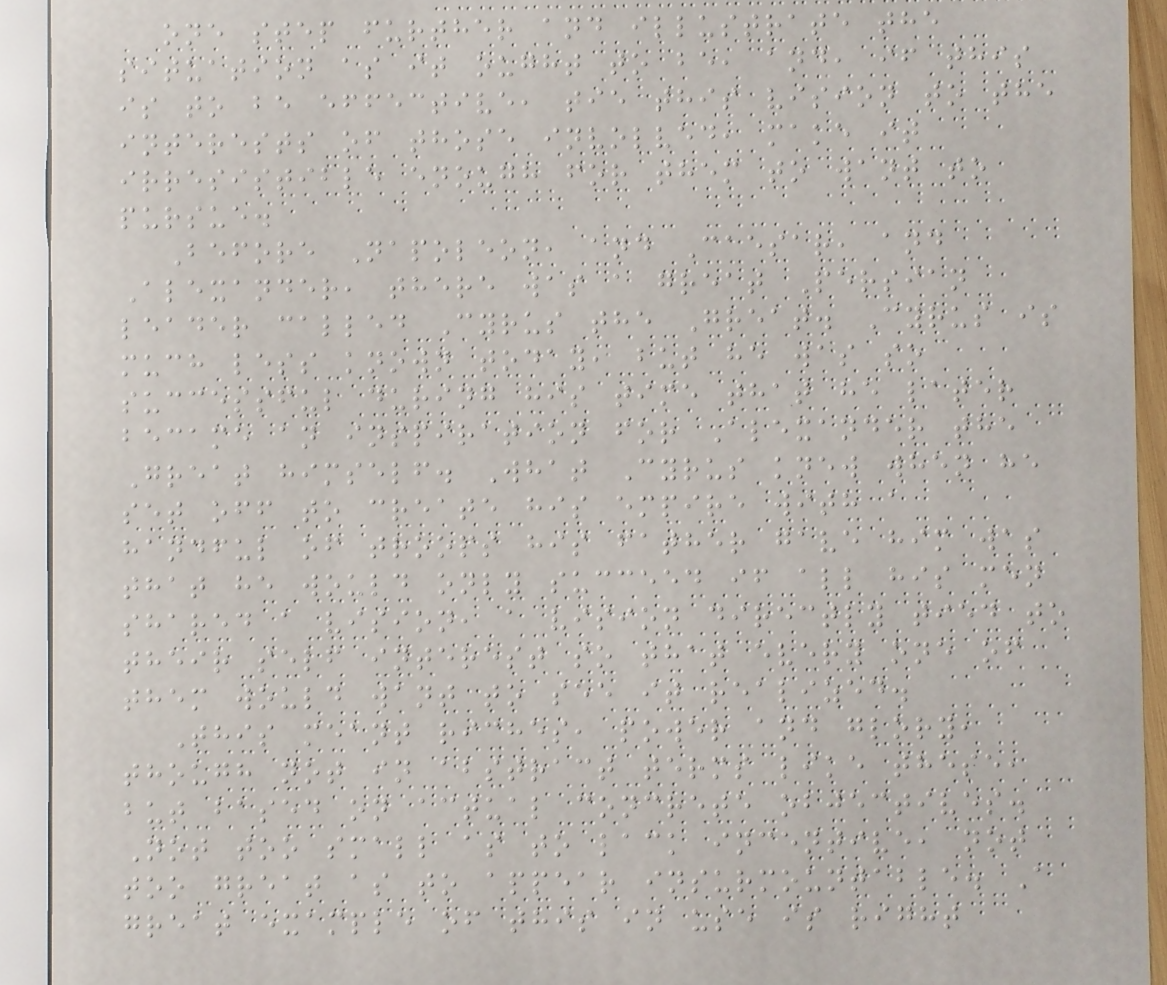one step further and illustrate the
situation as it ought to be, and, if this
is to be effective, tie this vision to the
interests of those involved, make it
irresistible enough for them to want to
pursue.
Before Napoleon, and Caesar, and
Alexander, there was a great Persian
leader called Cyrus the Great. Cyrus is
much less known today, but he was so
successful during his time that he later
became an inspiration for Alexander the
Great himself. What Cyrus knew when he
set off to create his empire with a
handful of troops his father gave him was
that he would only succeed if all his men
shared a vision, a vision directly tied to
their self interest so that every one of
them would want to see it realized.
This meant riches, power and glory,
though not in abstract terms like these,
but based on actual concrete objectives.
Not too small as to lack incentive, not
too great as to appear insurmountable. A
great example of this in use is right
